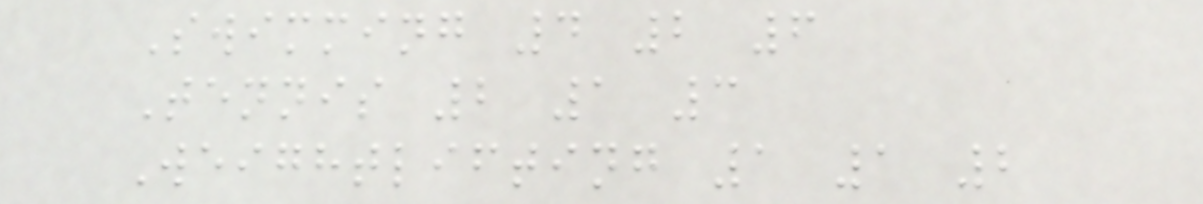Swimming 4 2 6
Tennis 2 1 3
Weightlifting 1 1 2
